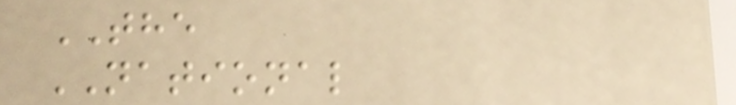THE
NATIONAL
